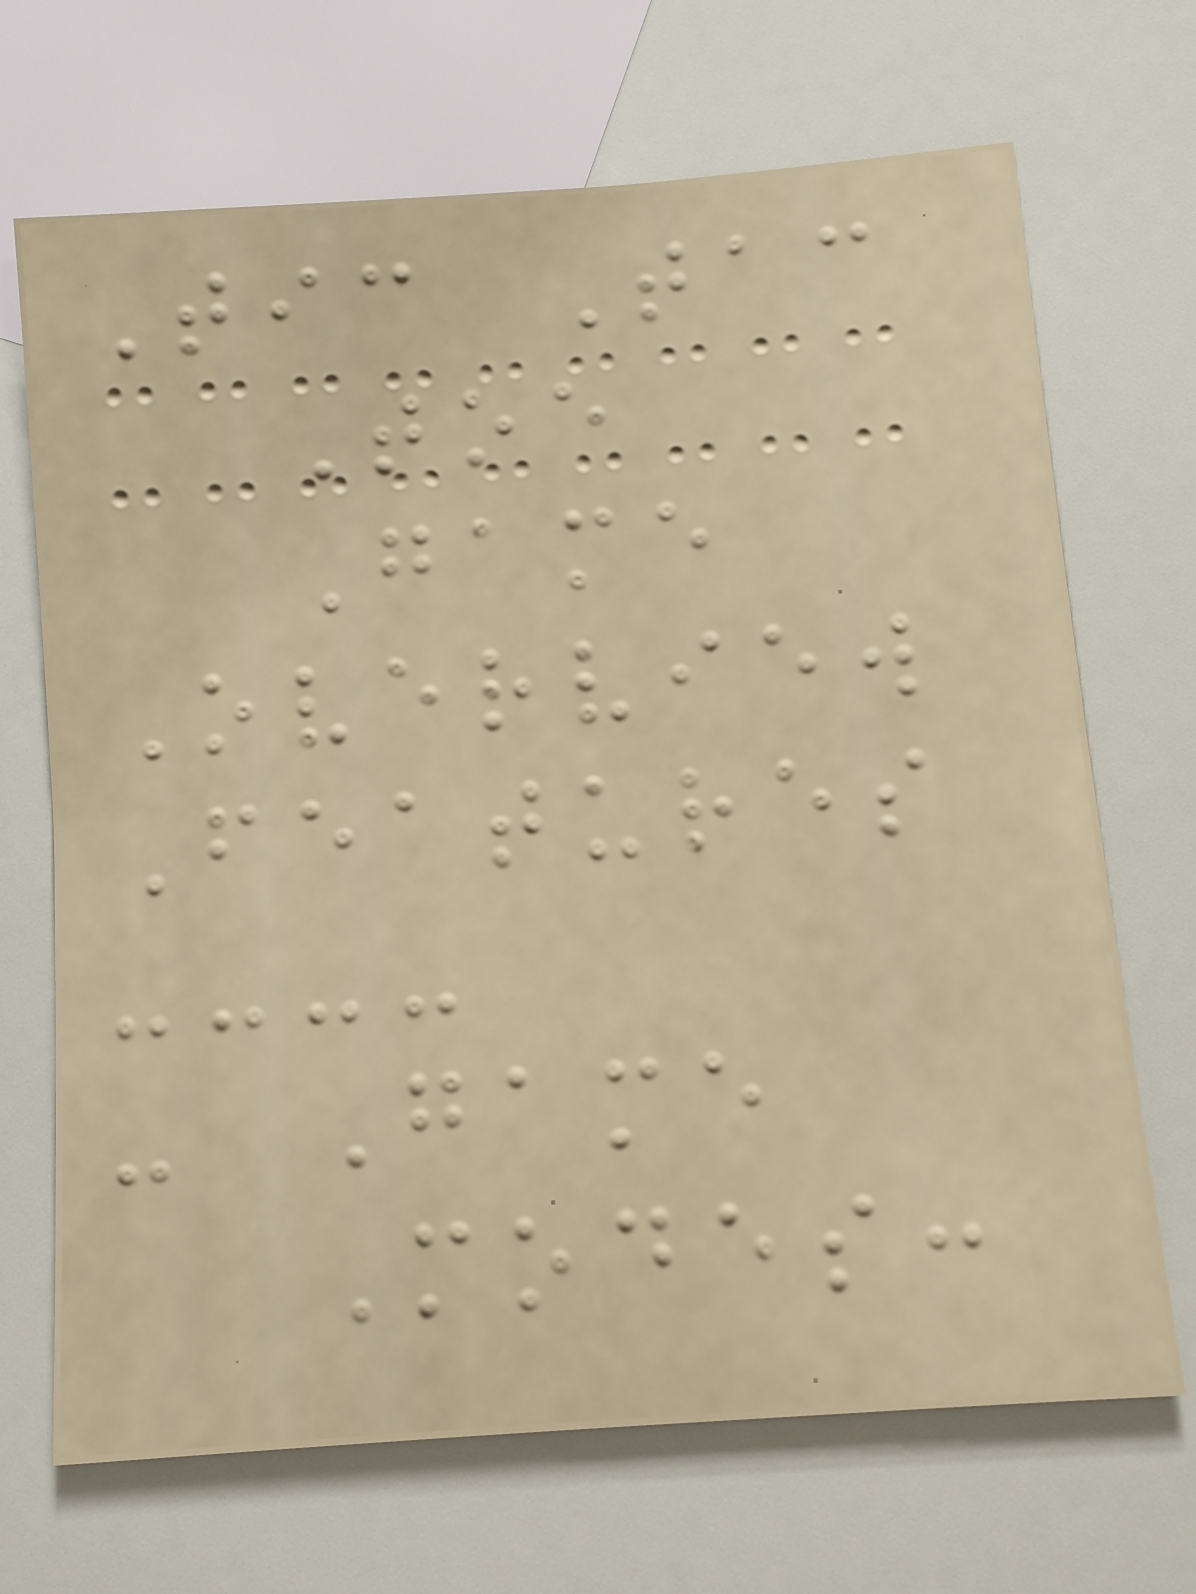Tic Tac
Toe
Game
Overview
Features
- Game
Modes:
